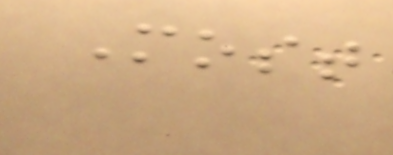Most
